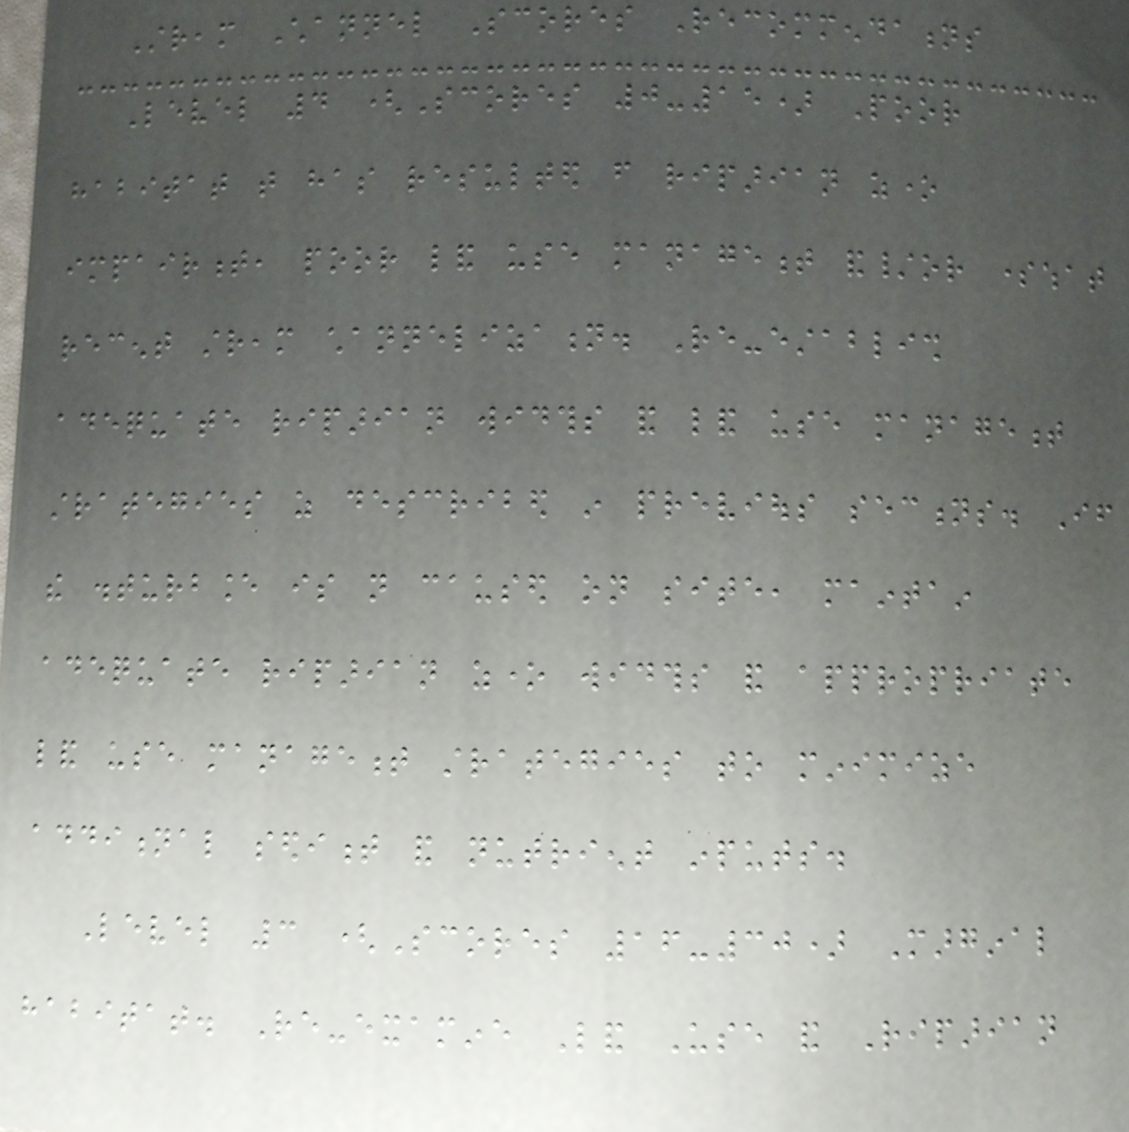Stream Channel Scores Recommendations
Level 4 (Scores 0-15) Poor
habitat that has resulted from riparian zone
impairment, poor land use management and/or somewhat
recent stream channelization. Re-establish
adequate riparian widths and land use management
strategies as described in previous sections. If
the disturbance is not caused on site, maintain
adequate riparian zone widths and appropriate
land use management strategies to minimize
additional sediment and nutrient inputs.
Level 3 (Scores 16-30) Marginal
habitat. Re-examine Land Use and Riparian
